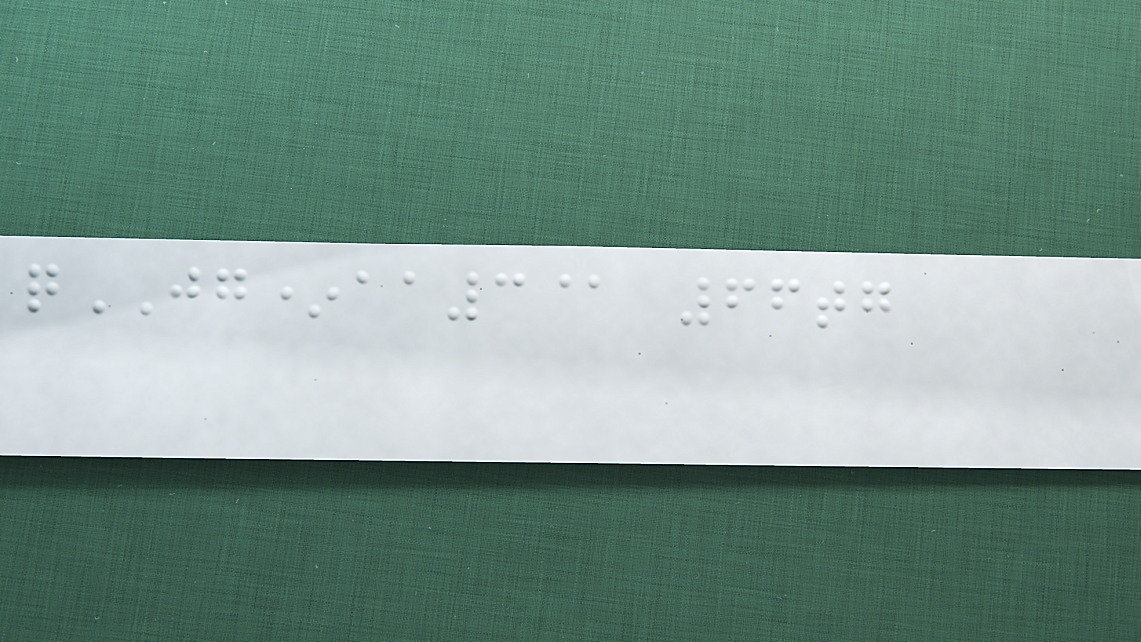qJG*aa3@ 66tg
